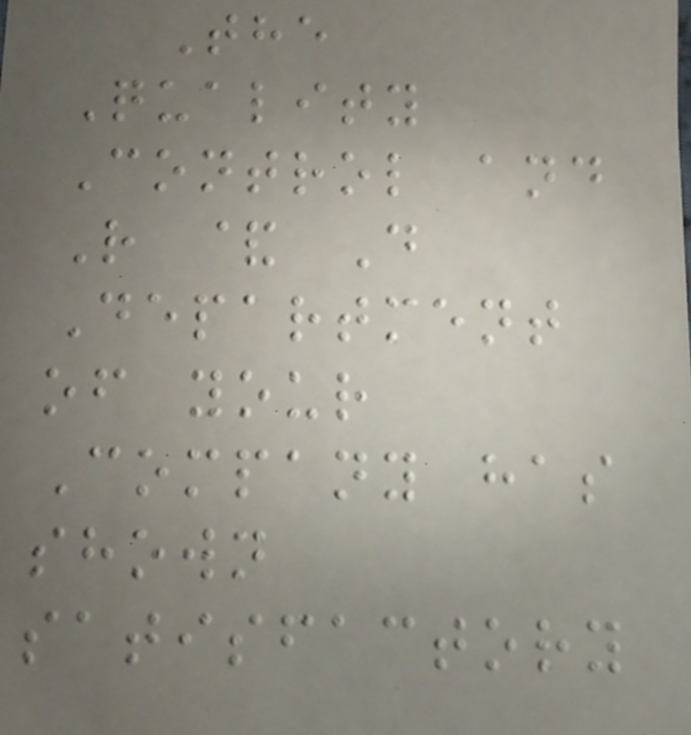The
Quality
Control and
R & D
Department
of your
Company has
shown
satisfactory
